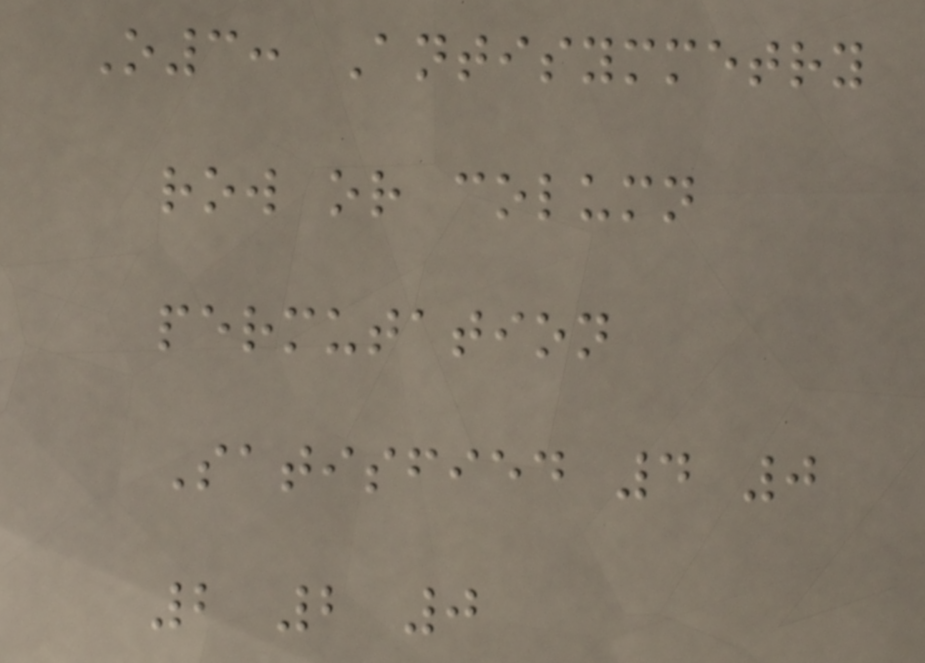O3: Antisymmetry
row or column
permutation
Satisfied 4 0
2 2 0
